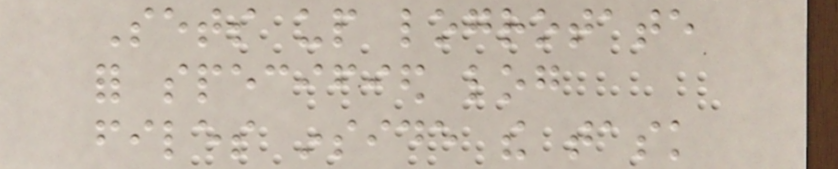Sets up logrotate
for specified log
files inside the task
